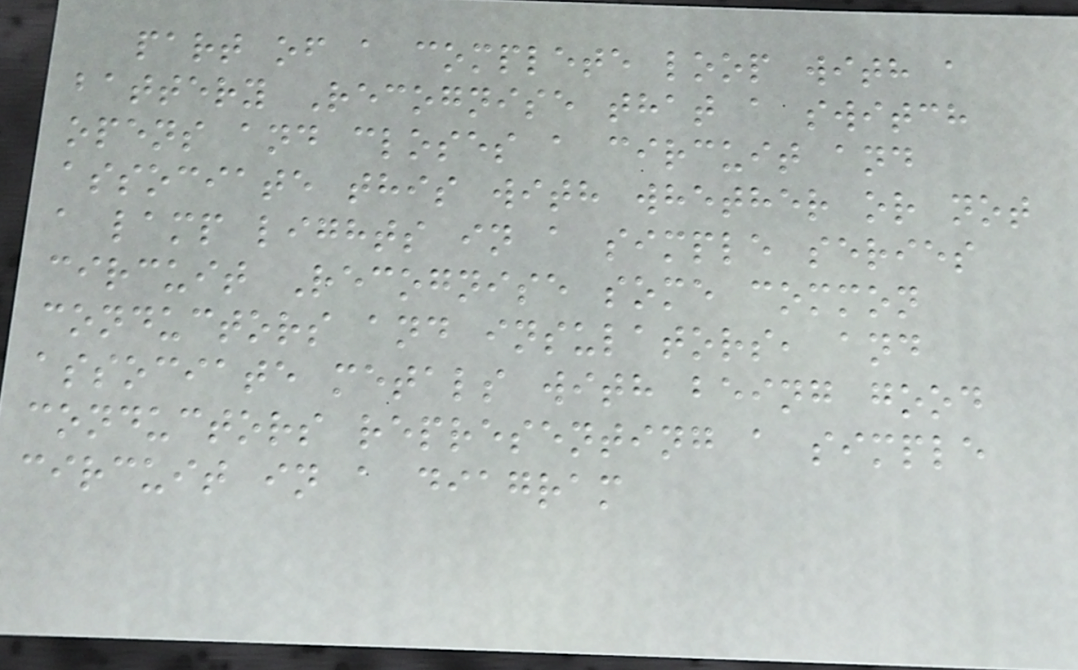part of a complete loop with a
battery Recognise that a switch
opens and closes a circuit and
associate this with whether or not
a lamp lights in a simple series
circuit Recognise some common
conductors and insulators, and
associate metals with being good
conductors representing a simple
circuit in a diagram
